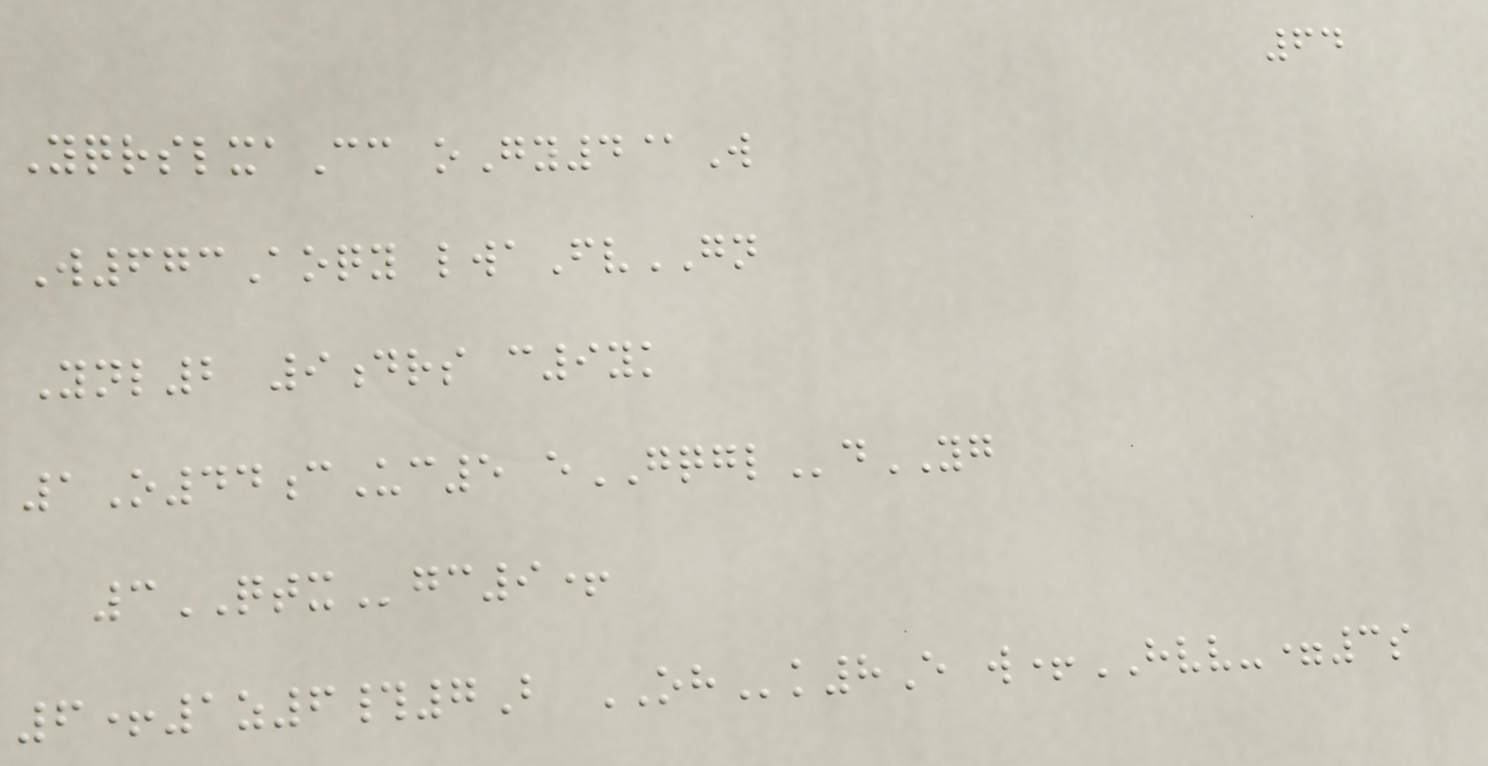64
YqrslxaCc oGy4@W
W673Aoqy lwaFvGN
Ynl2 9drs c9yk
1O44cUc5 eGQGLdYG
3QTXgc9+
6+1z6#7B OHk8E w+HVV-=3s
